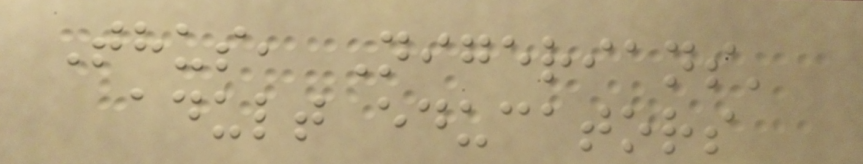Thus, Nigerians'
adult educators
